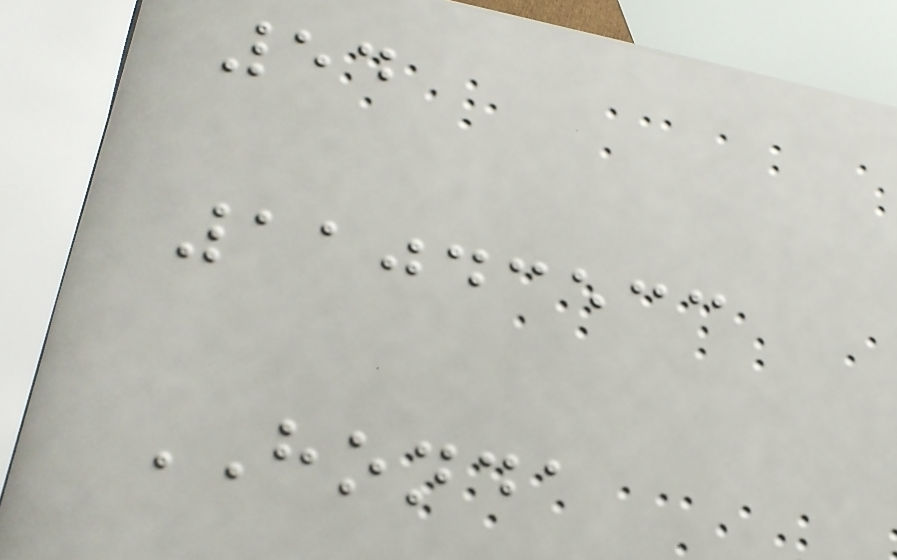54
11043533
HONDA
